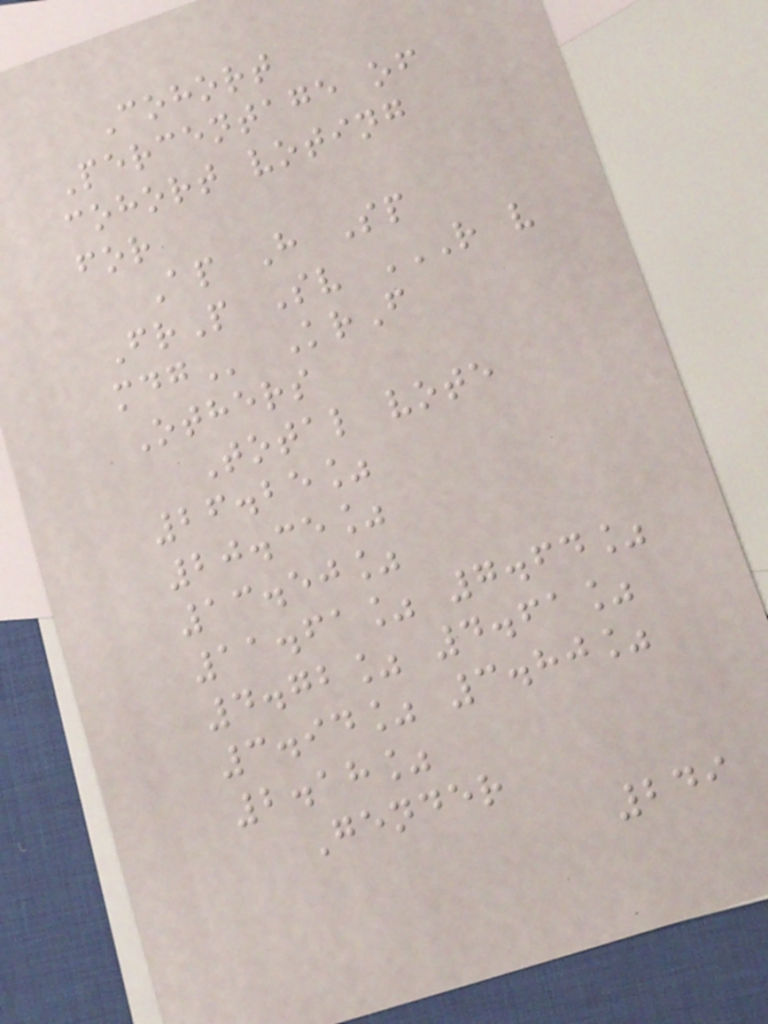Cohort
Percentage of
cohort voting
for
Ap H Sp
FrP Sv R V
MDG KrF
Others
Total vote
26.25%
20.35%
13.50%
11.61% 7.64%
4.72% 4.61%
3.94% 3.80%
2.18%
Gender
249
